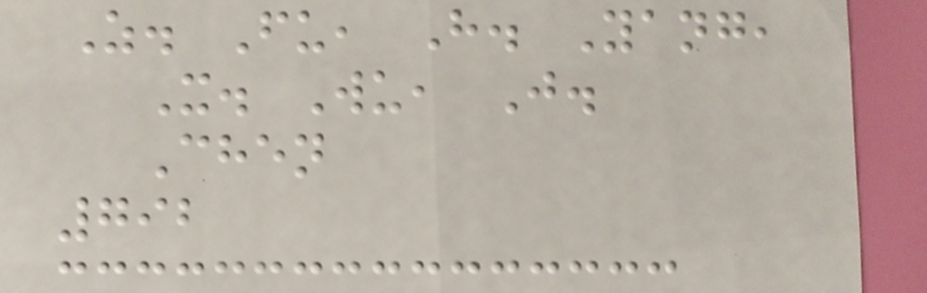Z. Fu, H. Yang,
X. Wu, J.
Chen
792
